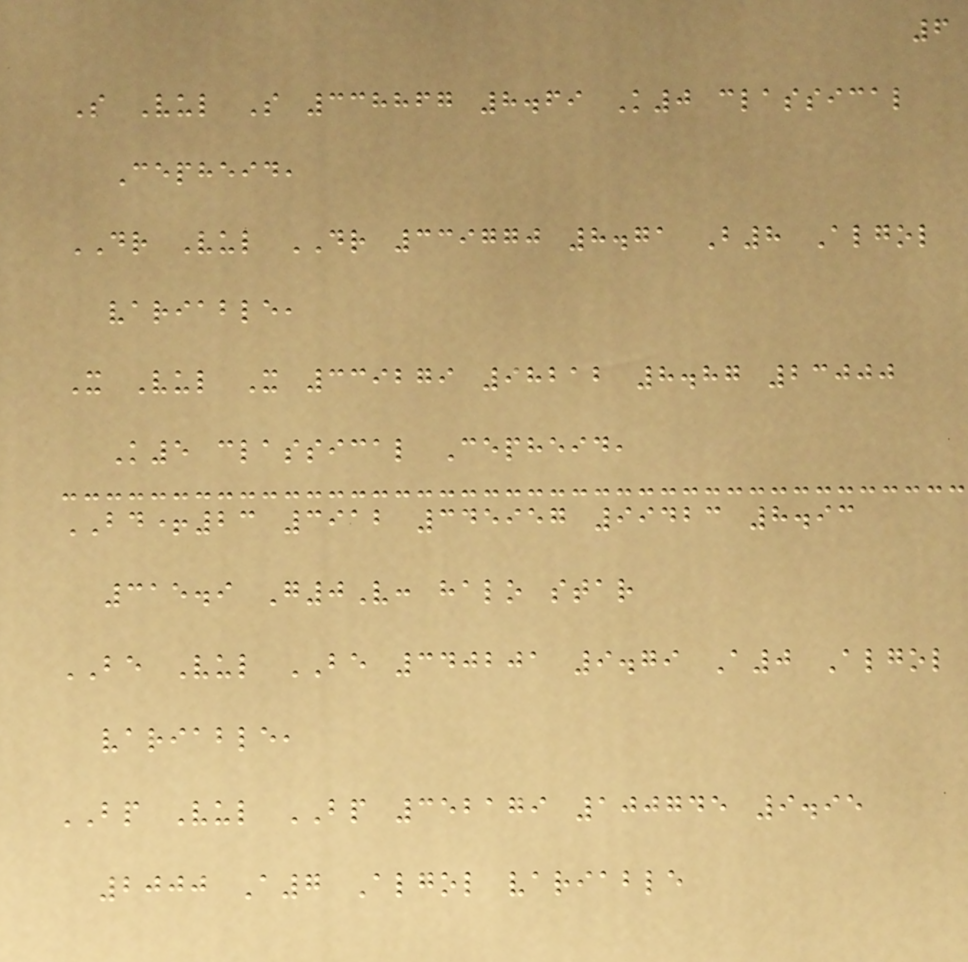6
S Vul S 338867 8.69 K0 classical
Cepheid,
DR Vul DR 339770 8.71 B8 Algol
variable,
X Vul X 339279 98212 8.87 23000
K5 classical Cepheid,
BD+23 3912 345957 99423 8.93
315.9 G0V: halo star
BE Vul BE 340201 9.79 A0 Algol
variable,
BP Vul BP 352179 100745 9.95
2000 A7 Algol variable
